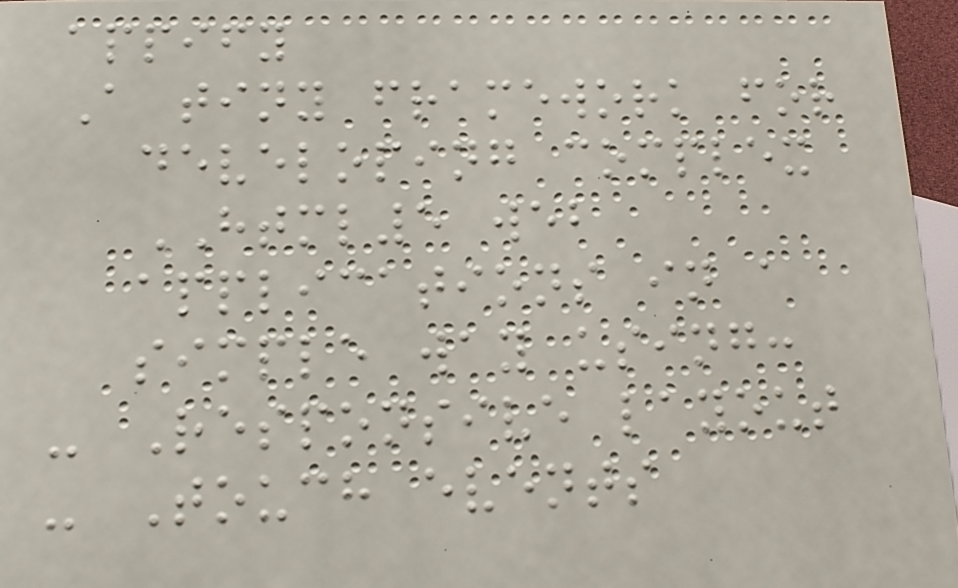appify
A tiny framework for
developing complex
HTML5 web
applications in a
simple way using:
- Responsive layout
- Touch events
